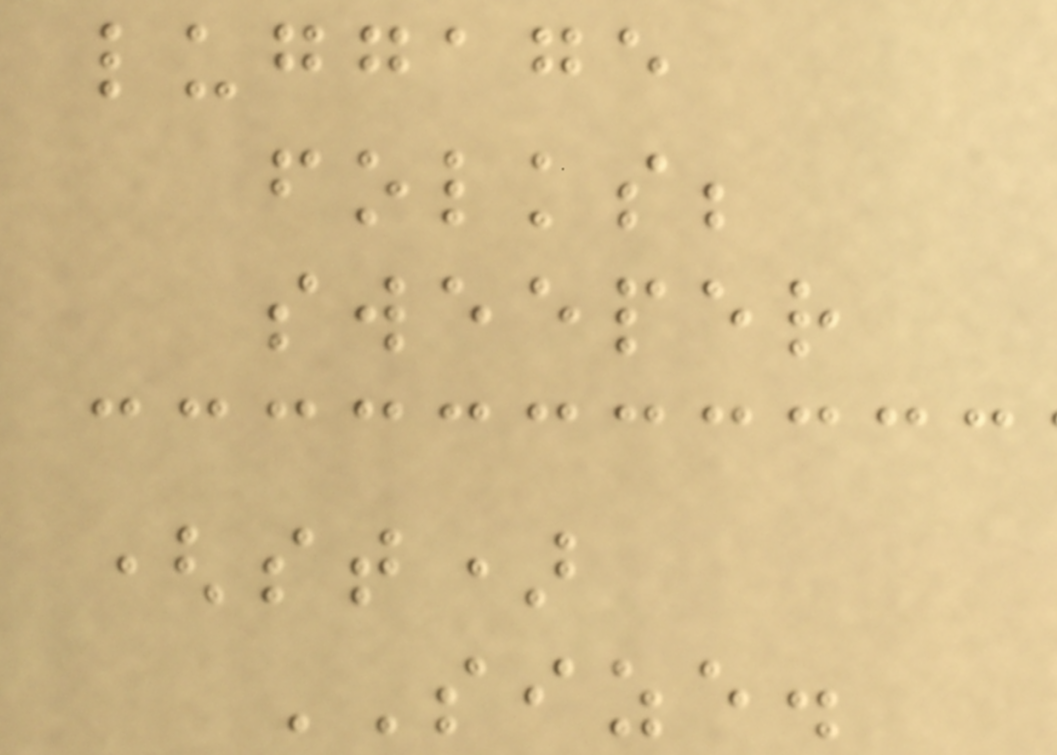luggage
folks;
sweeper
(st)
SIZE.
